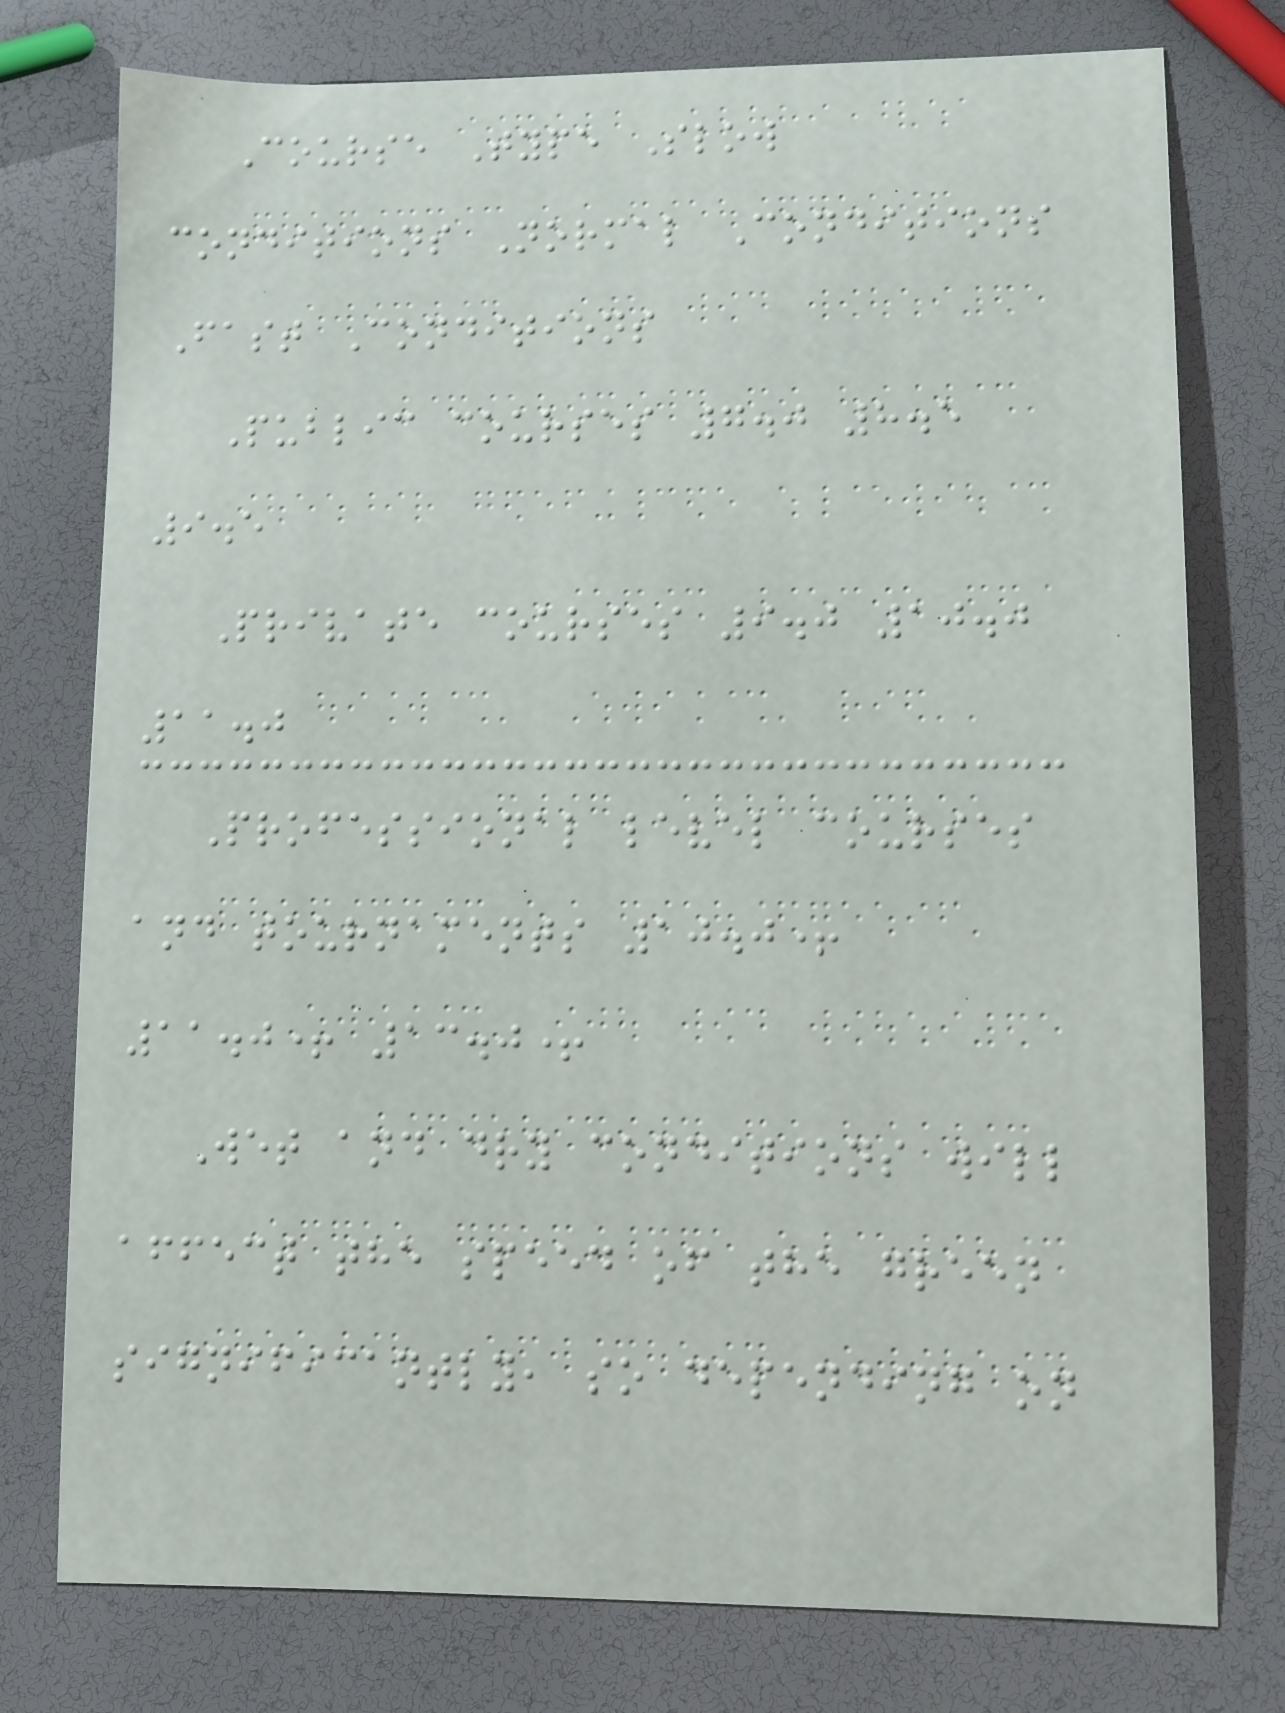Course Type Slow
conditions Normal Conditions
Fast Conditions
Public courses 7.0 8.5
9.5
Private courses 9.0 10.0
11.0
Professional level courses
and tournaments 10.0+
11.0+ 13.0+
Wet and dry conditions will
affect the speed of the green
significantly, so depending on
